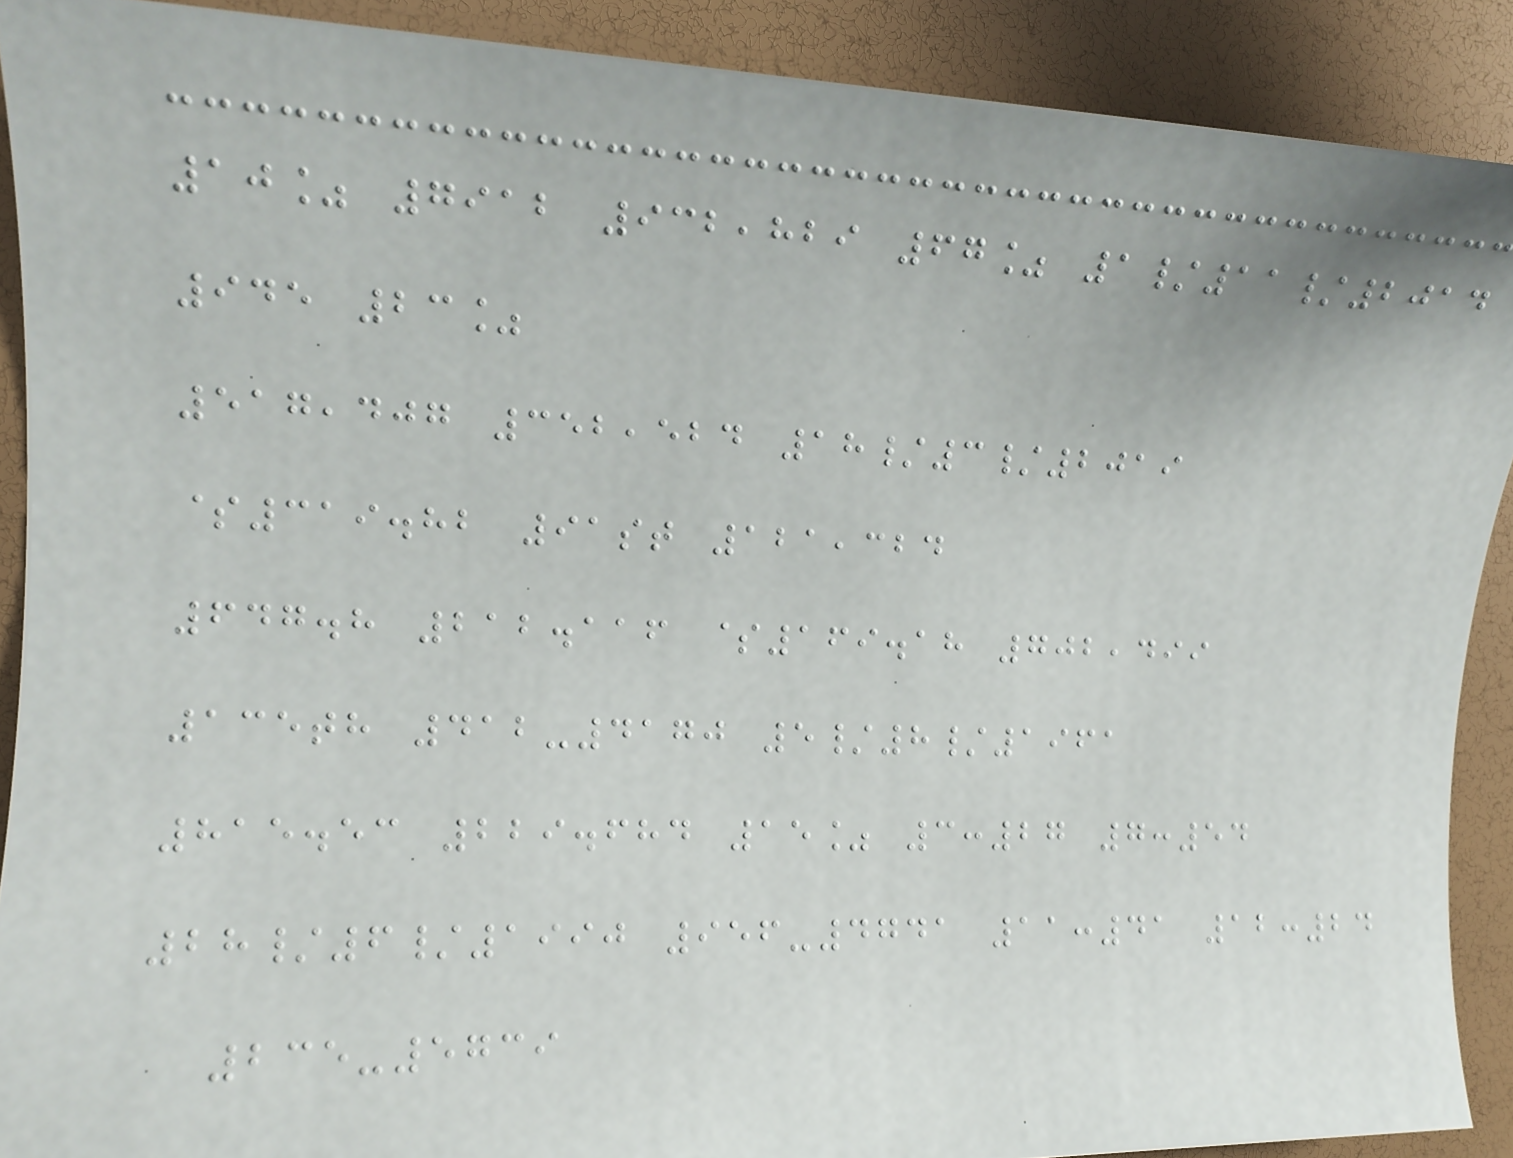10% 7912 932,829 67% 1/11/2014
945 23%
517,407 352,524 18/3/2019
$319.82 91st 121,324
647.8 212.116 $169.18 702,499
135th 412-4170 5/8/1961
815.53 229.684 15% 3:27 7:54
28/6/1990 956-4741 11:41 12:24
235-5739
